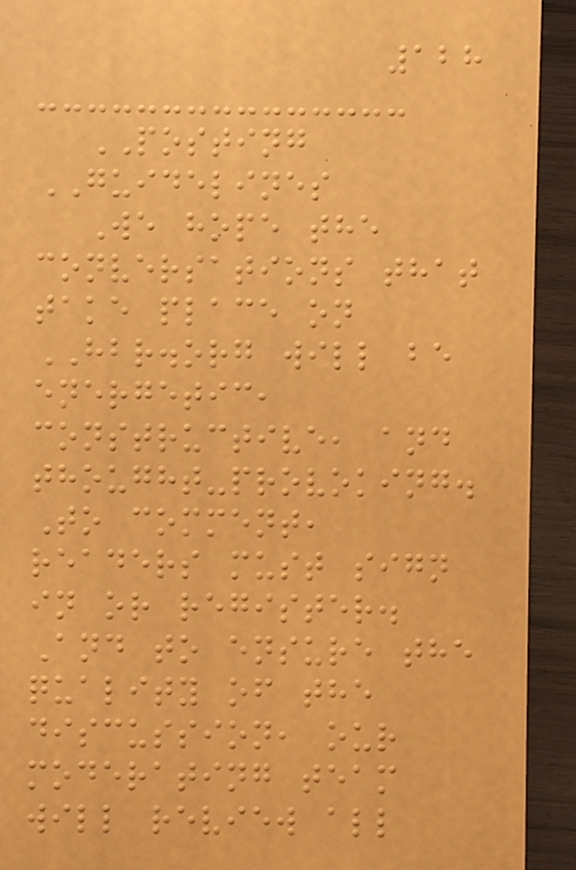128
POSTING
GUIDELINES
We hope the
conversations that
take place on
HBR.org will be
energetic,
constructive, and
thought-provoking.
To comment,
readers must sign
in or register.
And to ensure the
quality of the
discussion, our
moderating team
will review all
